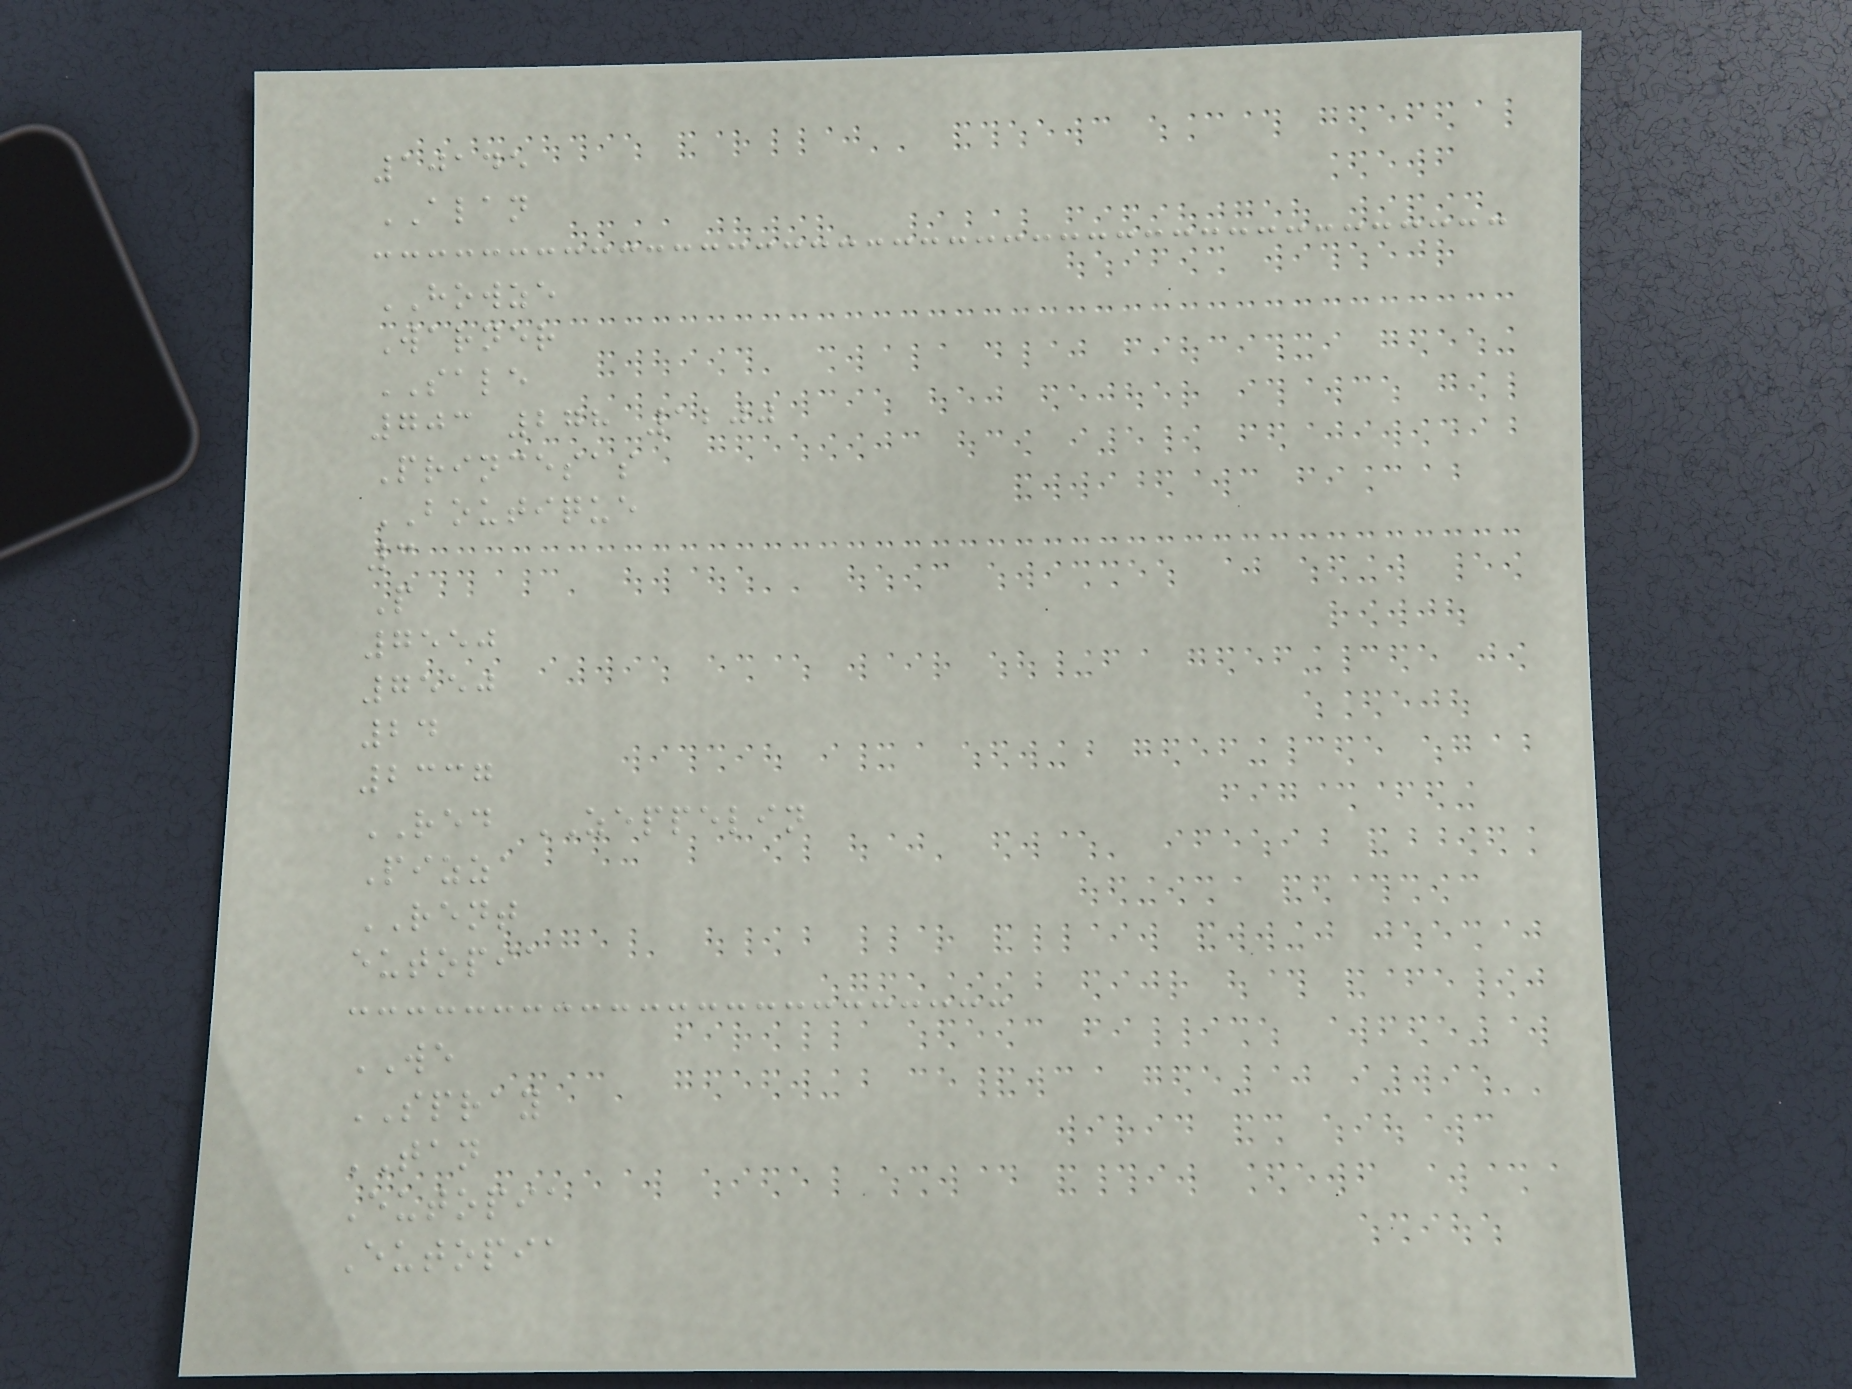10145
ALAN
HOWZE
Warner
SALE
703 278 1200
Princesas
BOUTIQUE
3
P
7550
7550
24
2337
RED ZEPPELIN
Pizza
RENT
eutopia
WE
SPRAY
TAN
Eutopia
Eutopia
